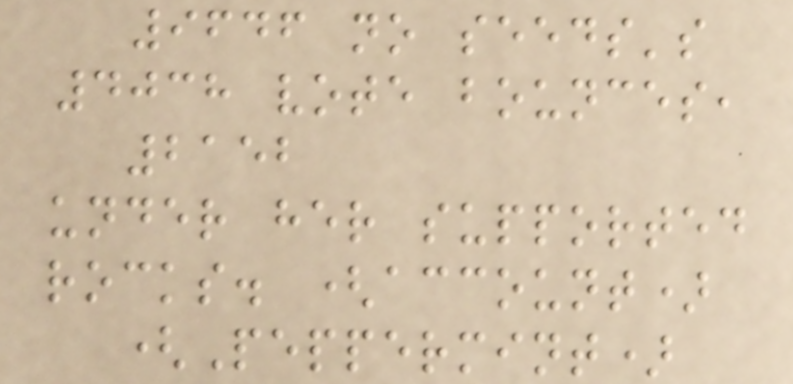9646 no seeds's
4038 vote bounces,
2152
under her supported
rocks. (account)
(Peppermint)
